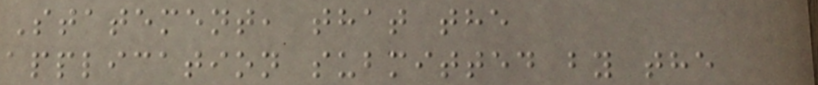Statement, that the
application submitted by the
